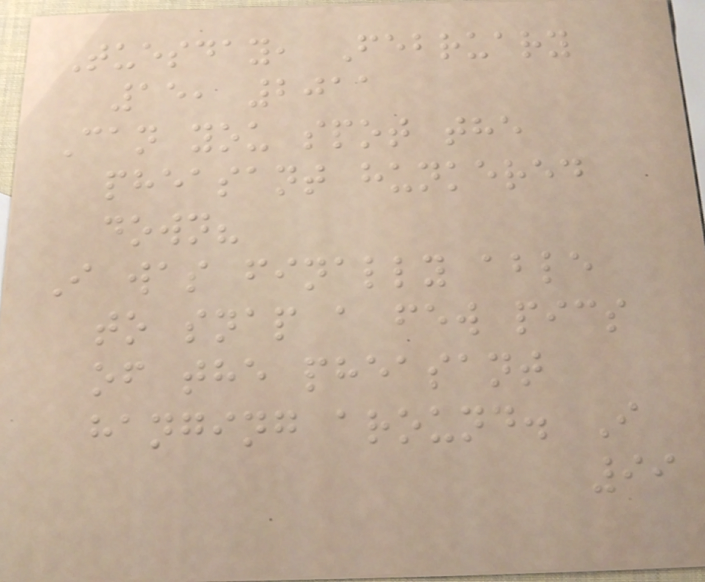Tuesday, February
15, 2011
Can you spot the
pheasant hunkered
down?
I was finally able
to snap a few pics
of the pheasant
hanging around. I
99
